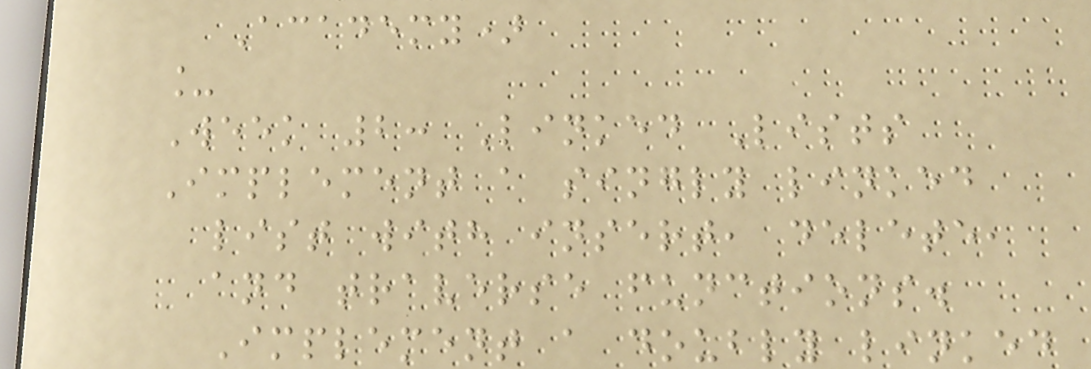Academy)
_
Week 2: Linked Lists
Implement a singly linked
list with insert, delete,
and traverse functions.
Implement a doubly linked
